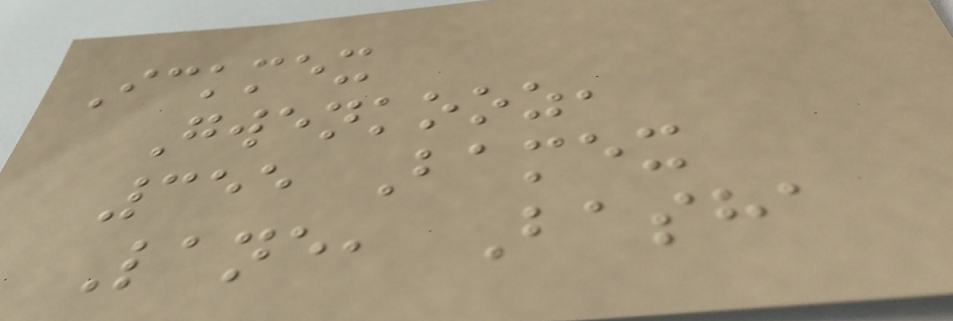Ickmex
Gwenkooz,
355 Bamex
Lane, Basha
